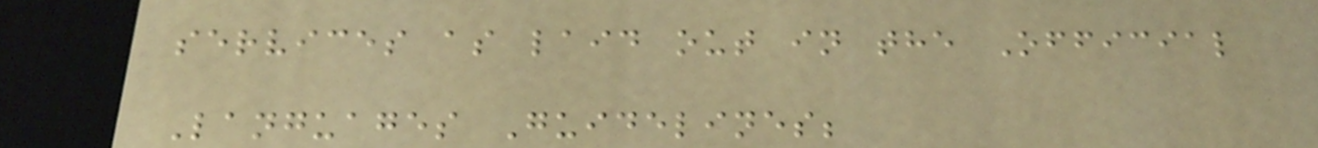services as laid out in the Official
Languages Guidelines;
